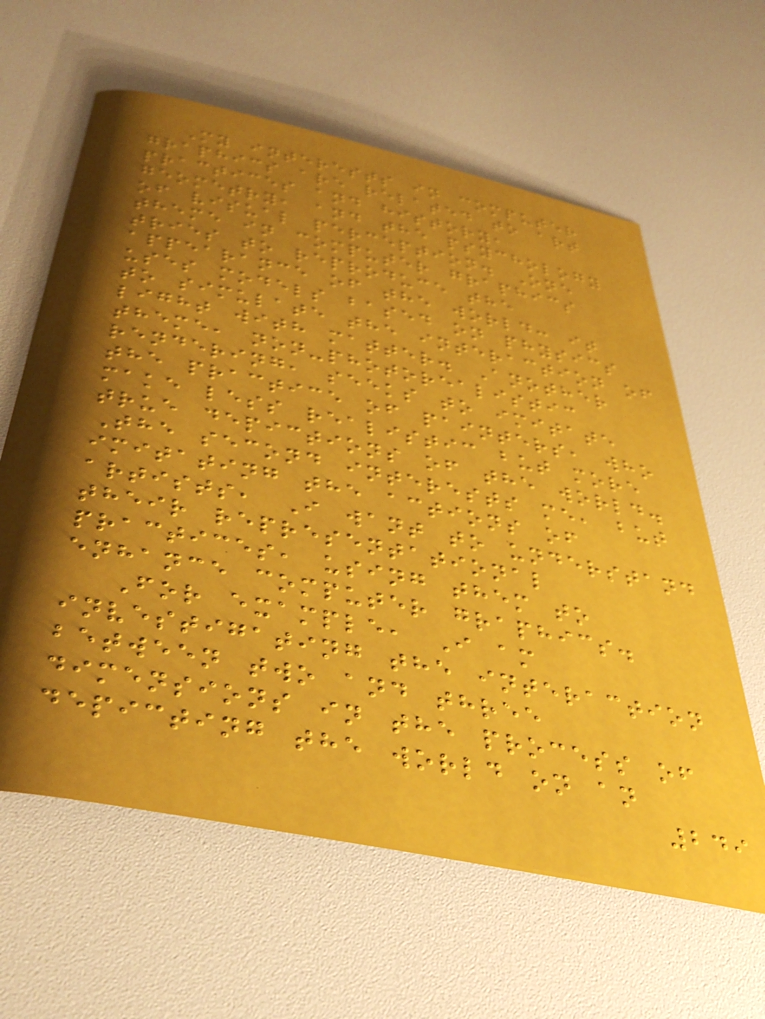My interests in computer
graphics are related to art
practices and history,
geometry, and the psychology
of visual perception. One
theme in computer graphics
tries to reproduce the
appearance of the world: it
uses models based on physics
to simulate the interaction of
light with matter. Another
theme, non-photorealistic
rendering, seeks to imitate
the practice of painters, who
make less realistic but more
true depictions of the world.
The second interests me, but
imitating the actions of
artists, I want to understand
their representational
practices, using them to
enhance computer graphics.
For example, I am
investigating the interaction
between two and three
dimensions in the process of
depicting the world on an
249
